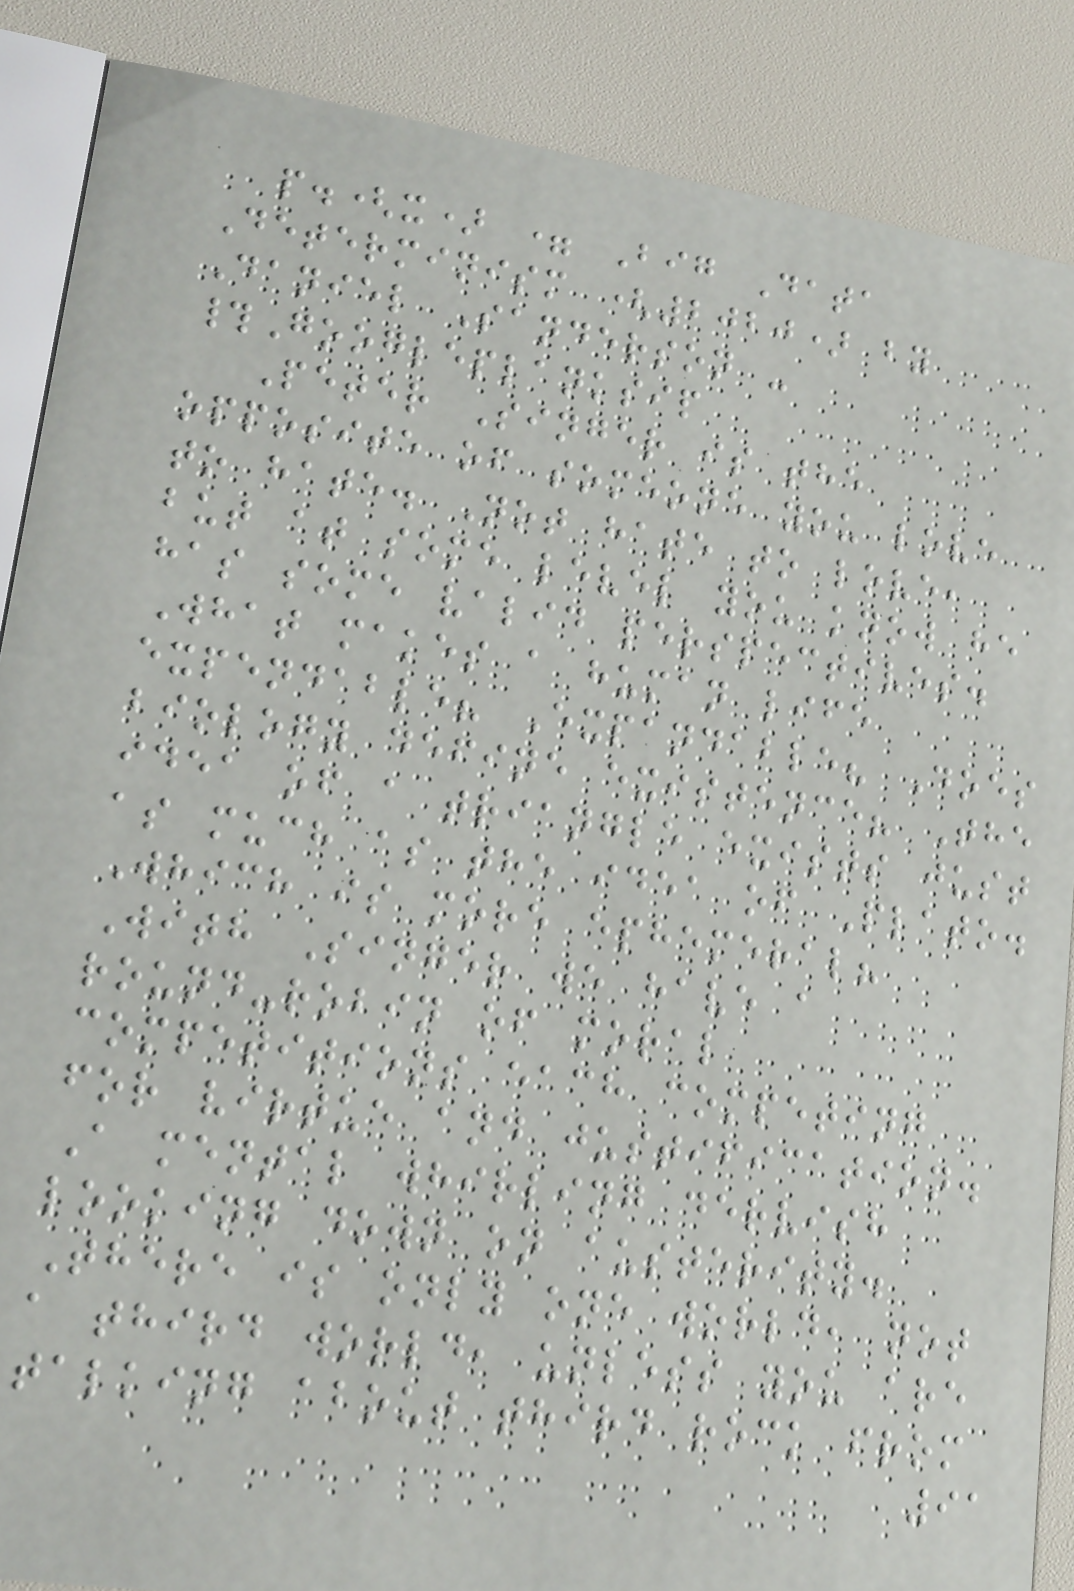p.(x) = Big Data
Determinism (2020) by
Daniel Sanderson -
#Googleplanksip
Peter Singer is the
opposite of someone you love
to hate. Not hate to love,
but at some level you know he
has some valid perspectives.
What makes a human life
expendable? Expandable? Does
biology define existence? The
idea of a triangle exists just
as much as the idea of Plato.
Which is more ephemeral?
With Singer we have a
round-robin of moral
competitions each competing
for virtue and justification.
A mental whirling dervish
looking down on austerity.
There is only one world, not
a third world, unless you are
talking about third rock from
91
